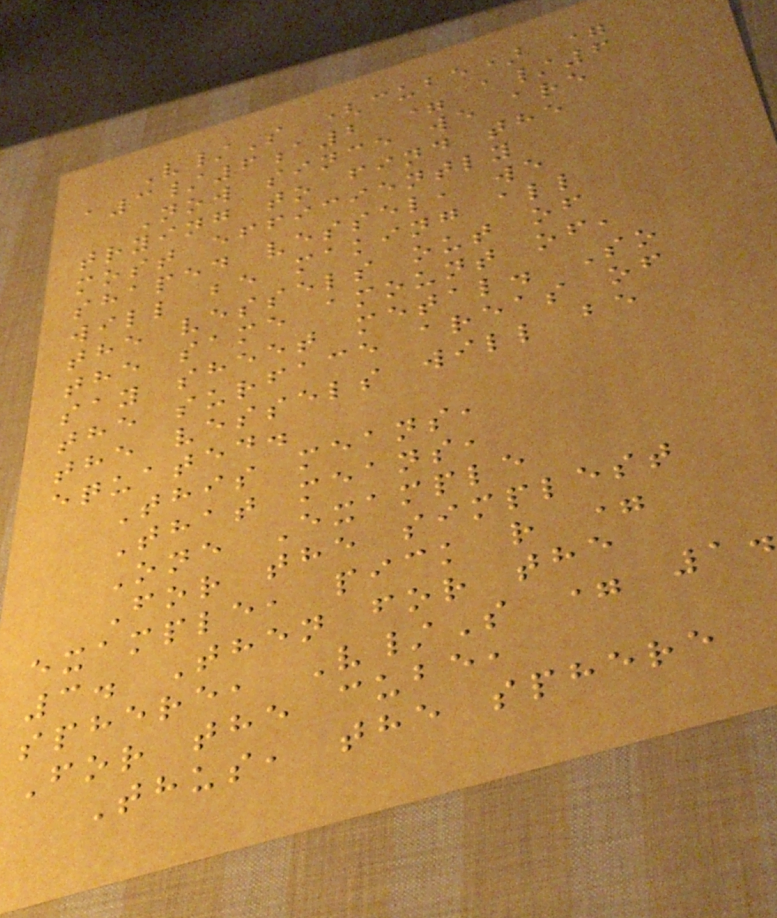V/S (cube) =
a3/6a2 = a/6
Now since we are
trying to find the
most efficiently
shaped vessel, we
will be making all
the vessels out of
the same amount of,
say sheet metal. So
the surface areas of
the vessels will be
equated.
This means,
That means,
One Example
For the simplest
example, pick r =
3. Then for the
sphere, V/S = 1.
For the cube,
Thus, the sphere
